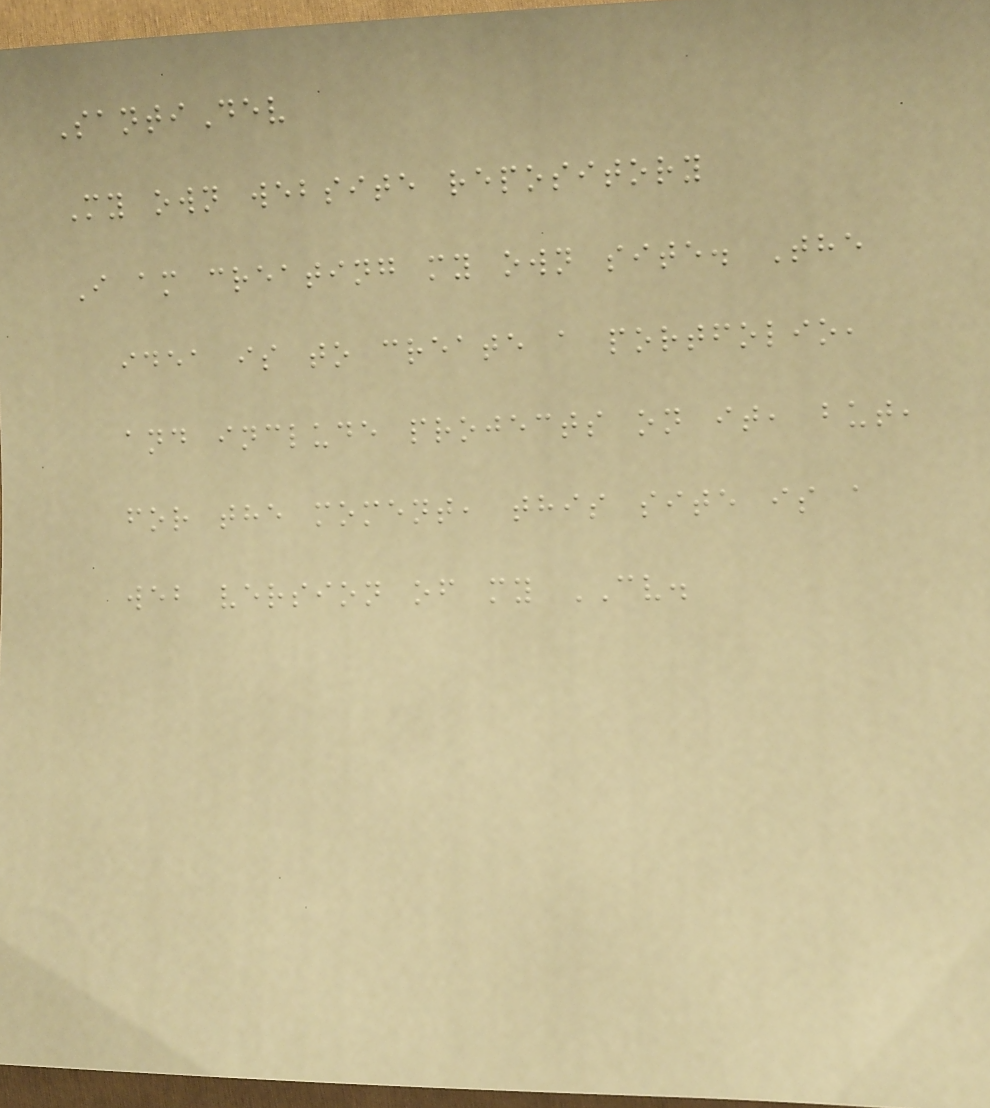SantiDev
My own website repository
I am creating my own site. The
idea is to create a portfolio,
and include projects on it, but,
for the moment, this site is a
web version of my CV.
